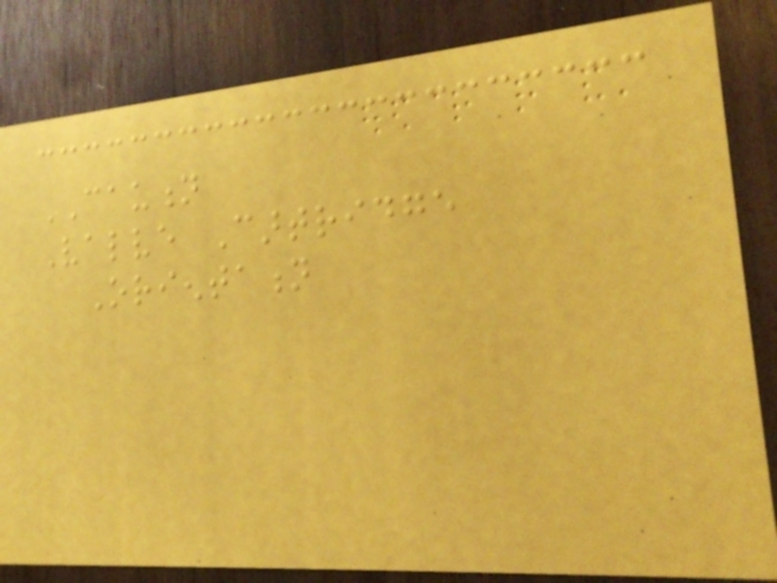CAUTION
Valve Cartridge
Orientation
